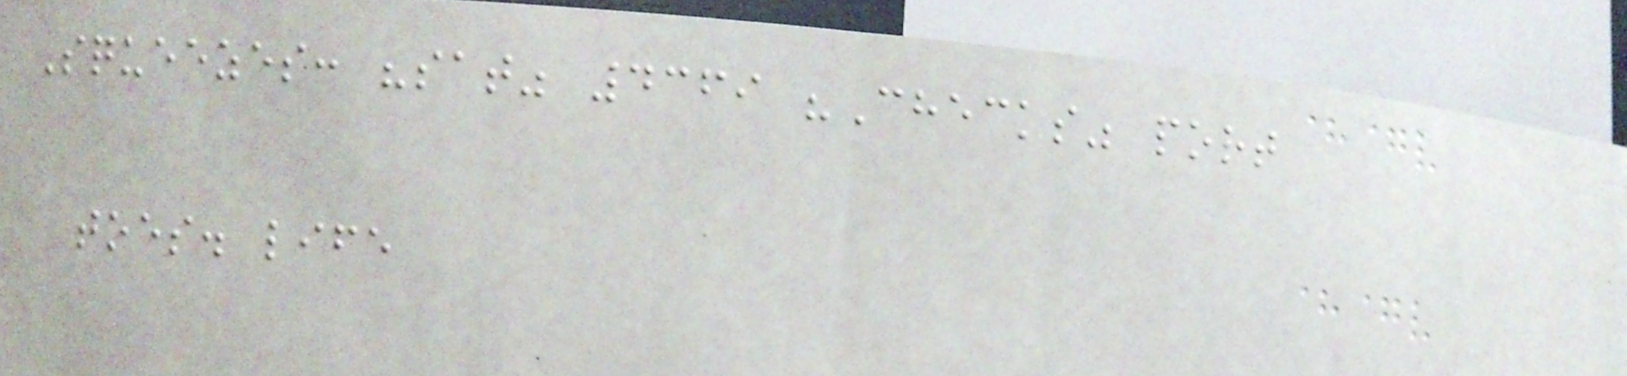Squeezes: "sat" 4369 "Checks" port
toes. life
